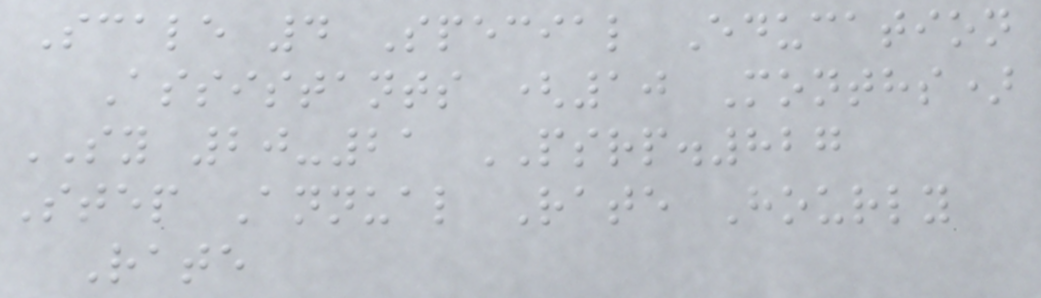Scale 4 Special Education
Assistants (10 Months)
SY 20-21 PSRP.827
Step Annual Rate Hourly
Rate
